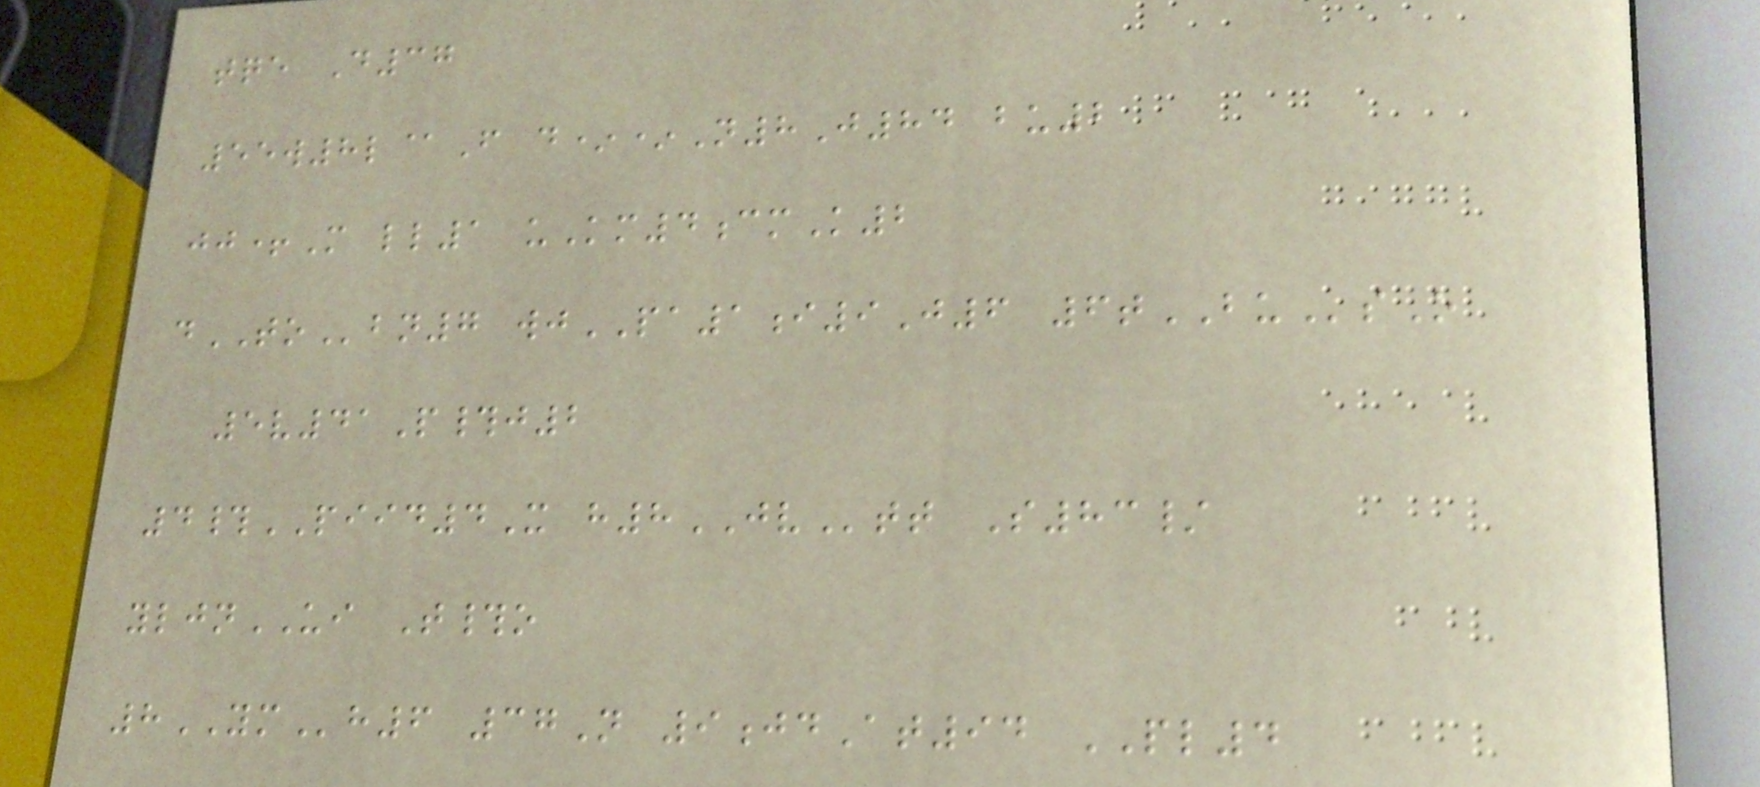tqe D37
55w8l@F d**N8J84 bu2
jj+M ll1 uKm4cmK2
dTObn7 wjPA1i9J6 6tBUsO
5v41P#j2
4#PIID4X h8JVtt S83/
yljnUI T#o
8YMh6 37N 9jdAt94 PL4
